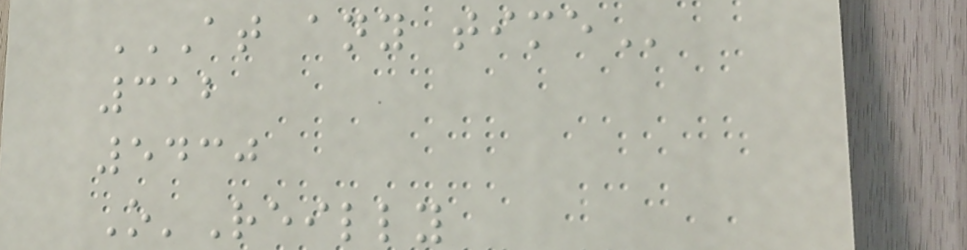AT ANY TIME
312
5430
O'Reilly
